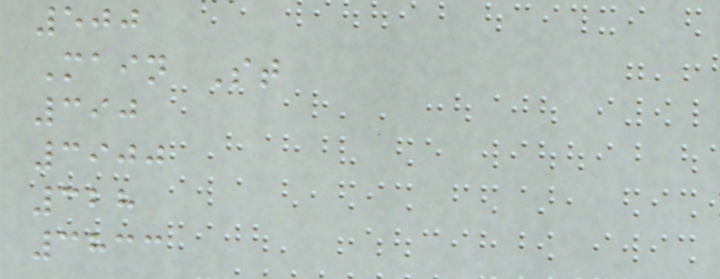500
Main St
390
3900
328
3833
